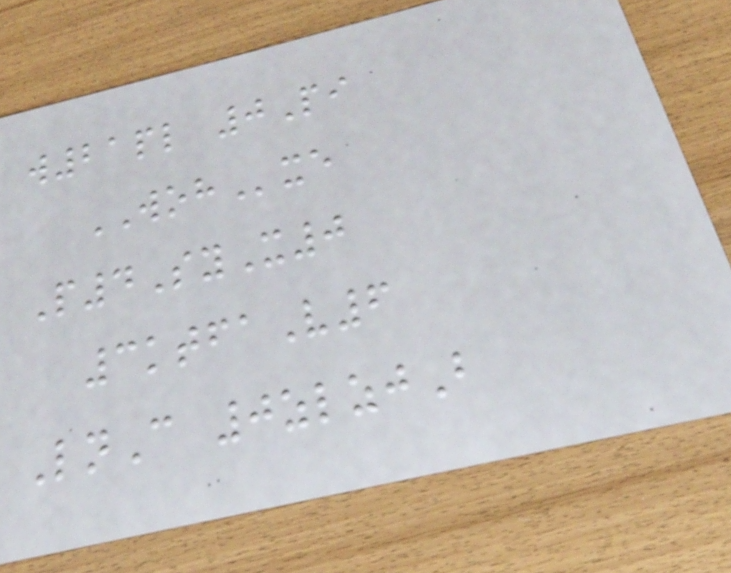w21pl 0Pi
WOHxe
P4SyX0
3ktfaV6
LnC 0zlzjB
